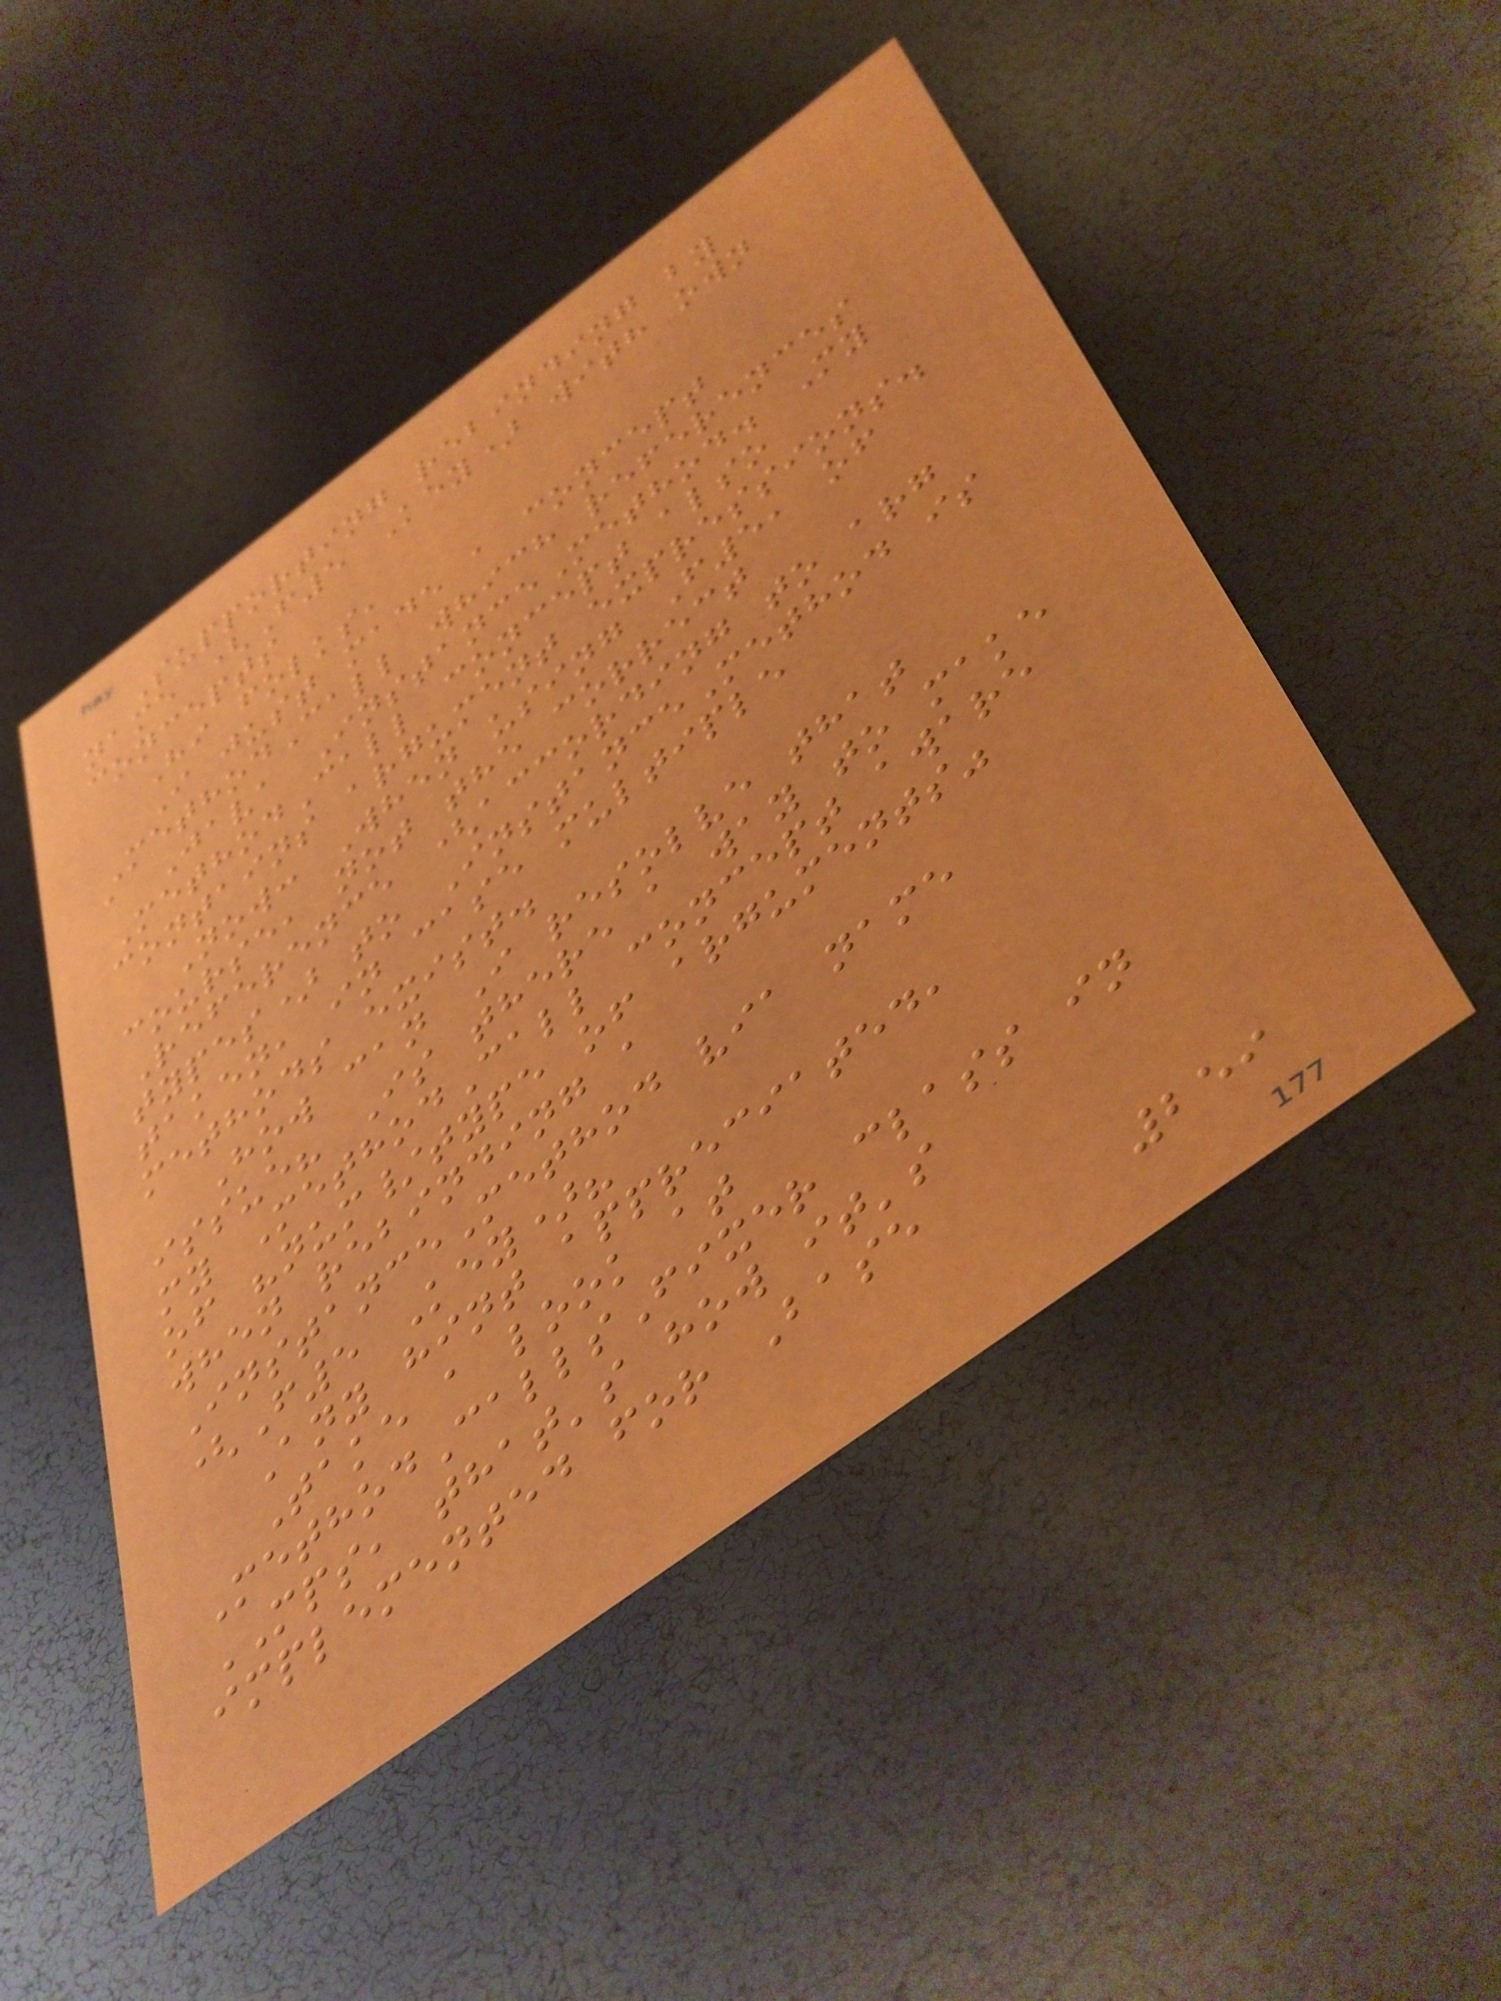Supporting rebinding by
name (F5 Key) with own
concepts
Hi folks,
I just made a concept
MethodCall which references
a Java InstanceMethod. My
MethodCall concept also
contains argument expressions.
Now: When using F5, of
course, not the correct
Reference (according to arg
types) to InstanceMethod is
taken, in case multiple
methods exist.
How can I resolve that
issue? Is there a way to make
my MethodCall concept aware
of "num/type of arguments"
when rebinding a
InstanceMethod via name
(F5 Key)?
Any hint appreciated,
Take a look at
MethodCallsFixer class in
MPS, that's how it's
implemented for Base
259
